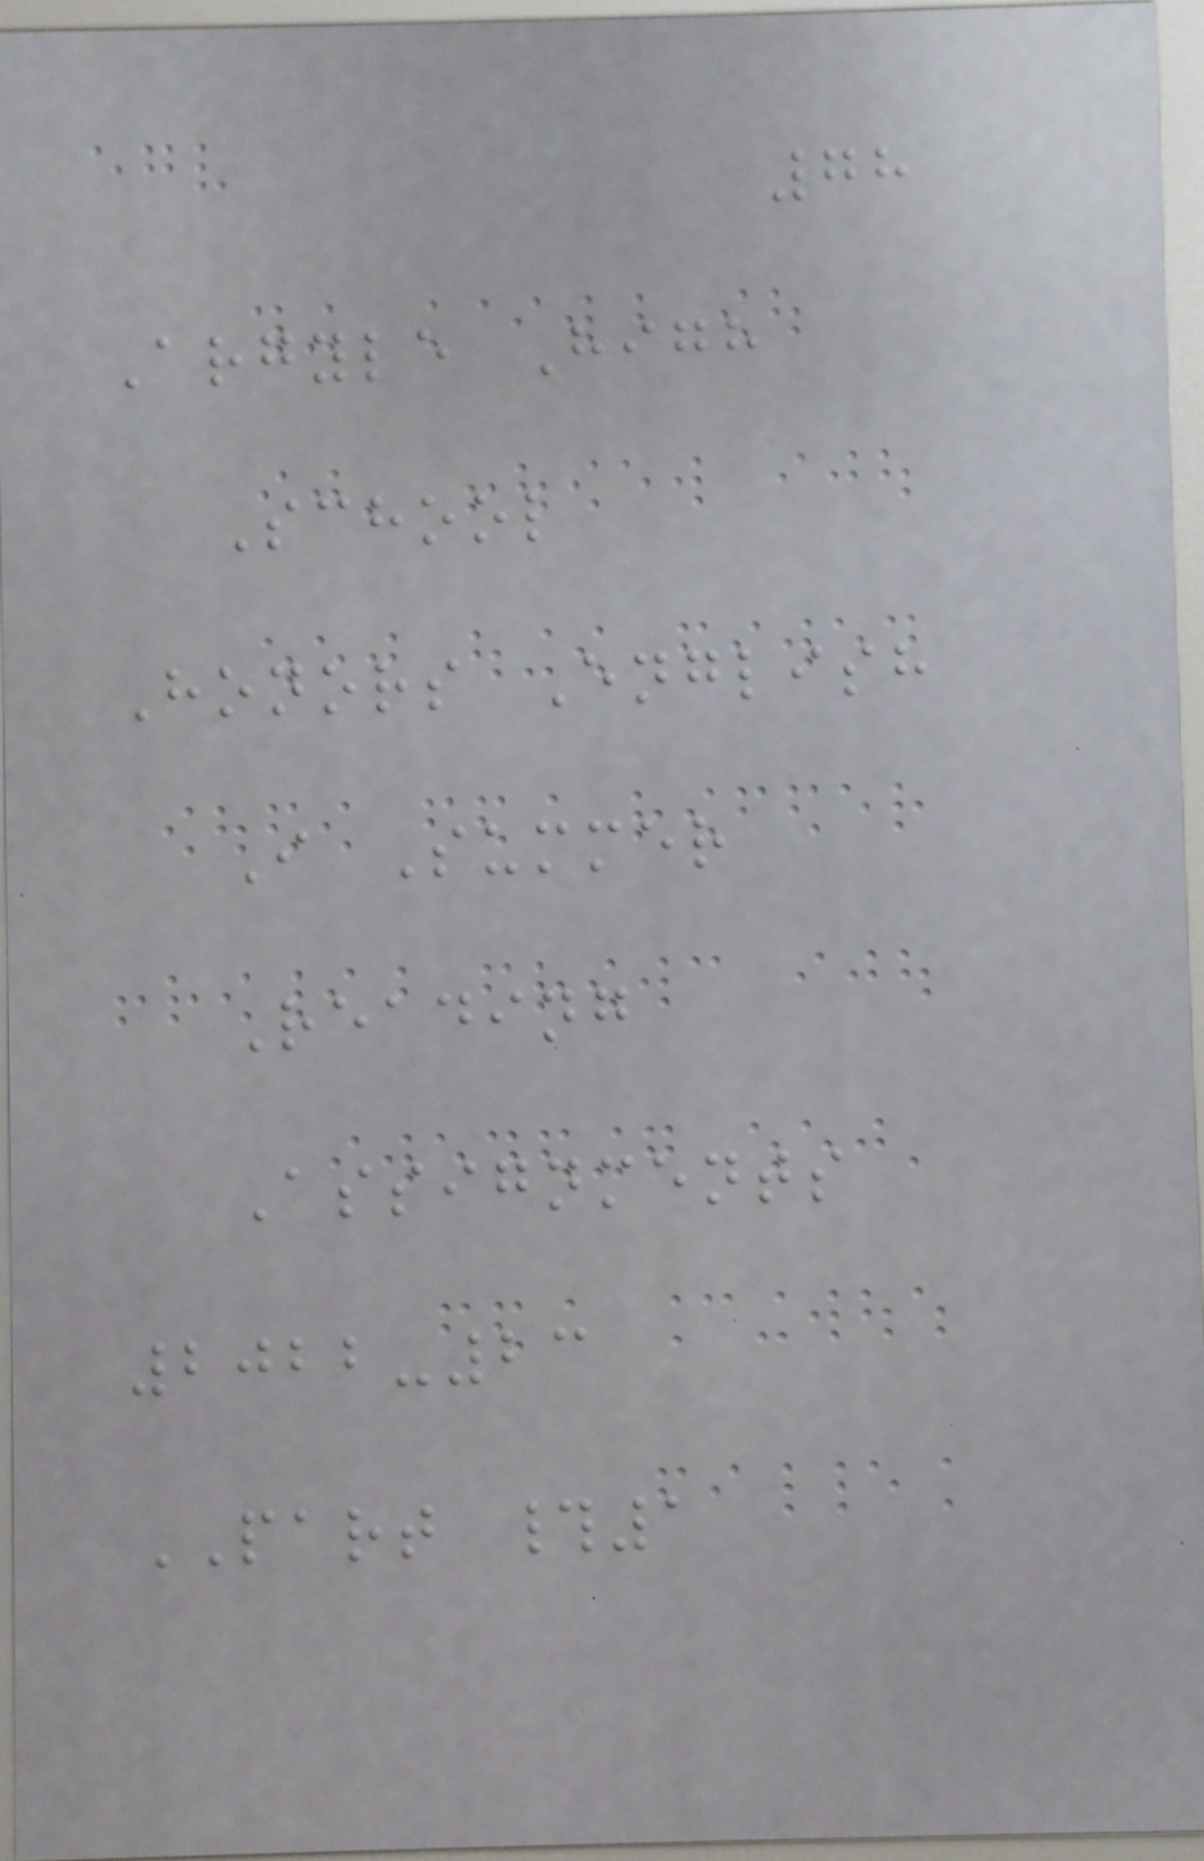78
Argyle High
School
Honors English
I Summer
Reading
Assignments
2022-23
PART #1
